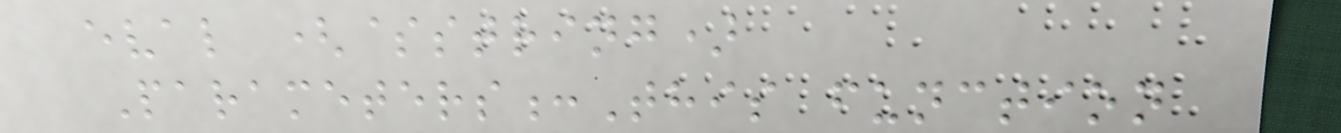eval ($string)
Parameters:This function
